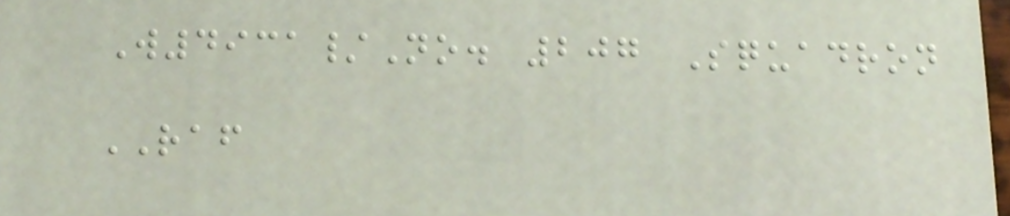W4931/No. 207 Squadron
RAF
